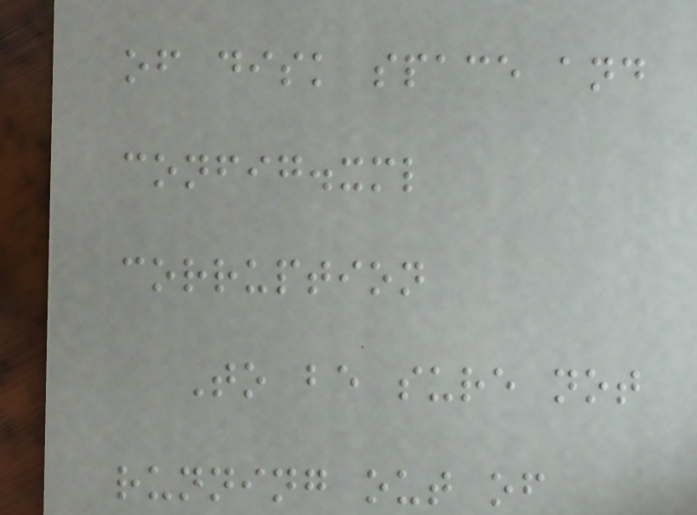of disk space and
config.xml
corruption
To be sure not
running out of
